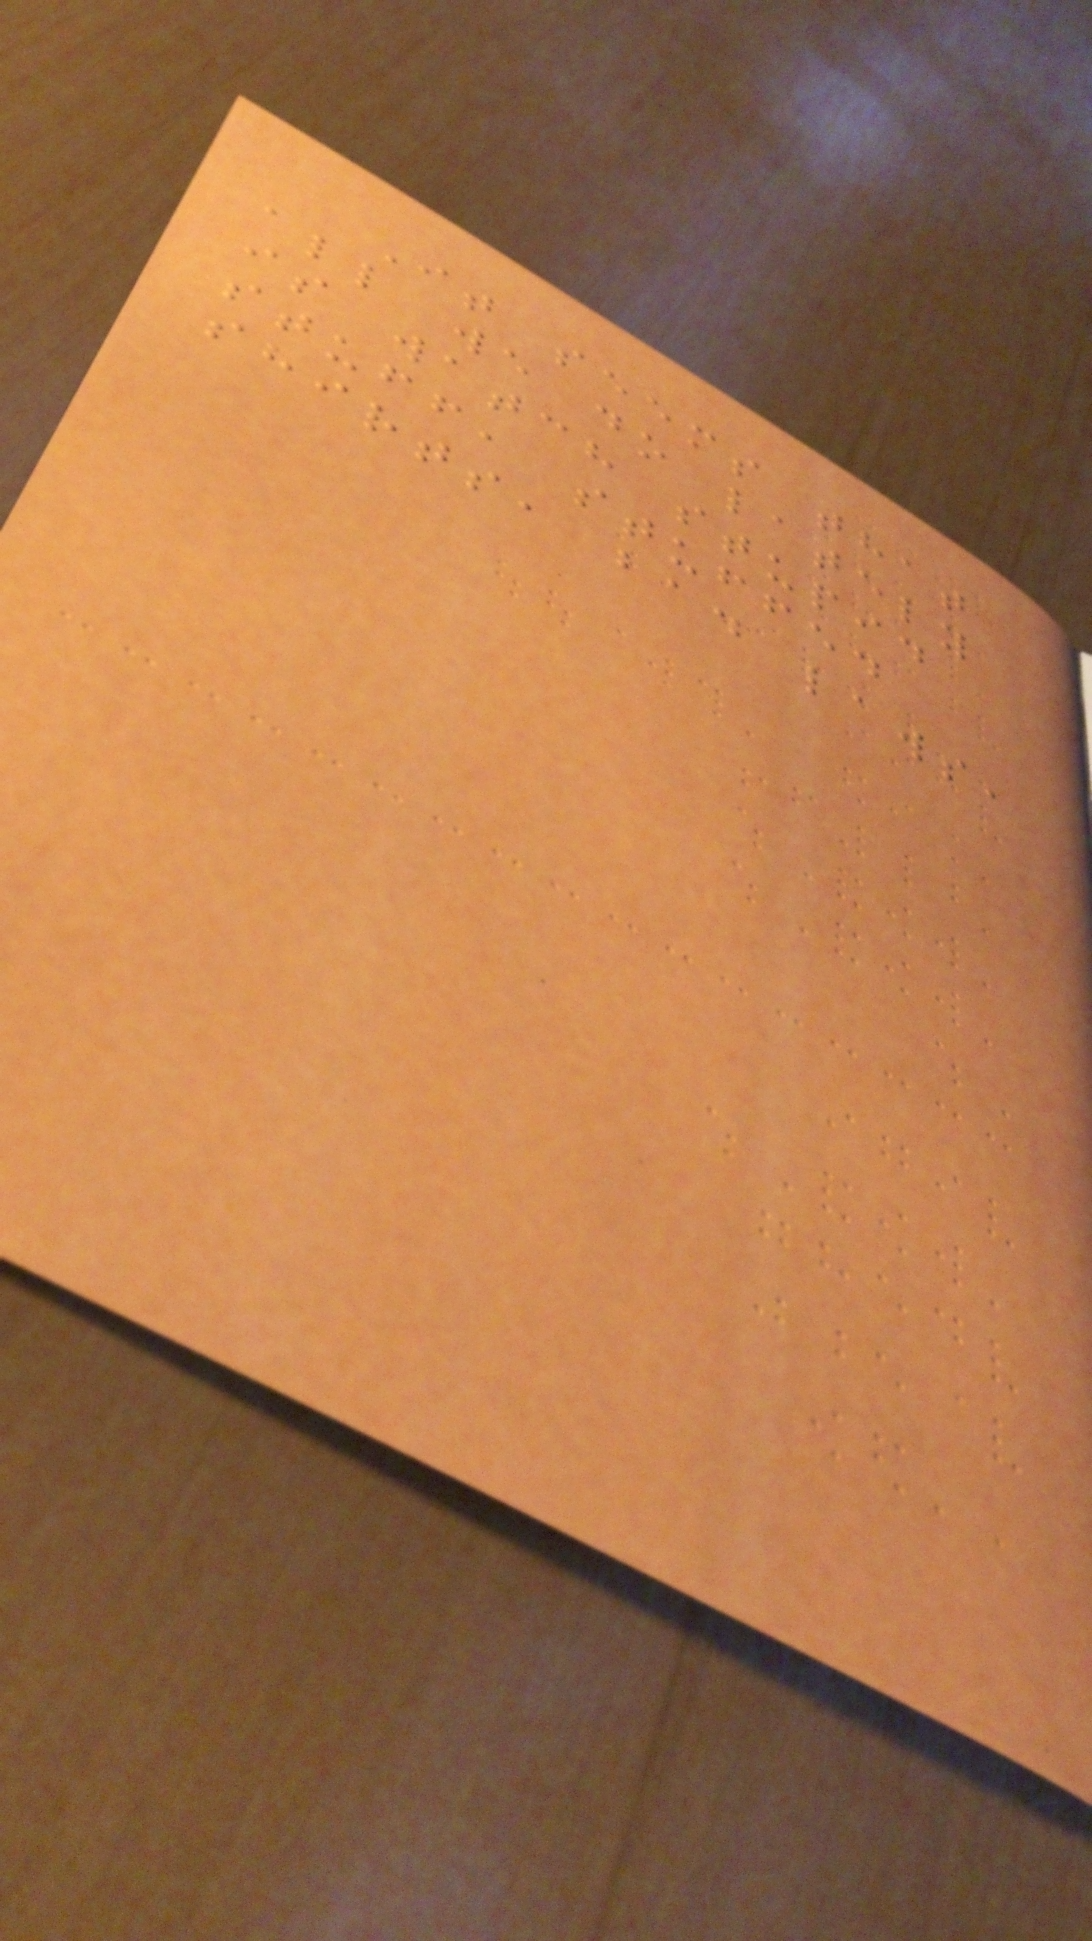It seems that
all we do lately
is watch stupid
stuff, stuffed
shirts, bad laws,
